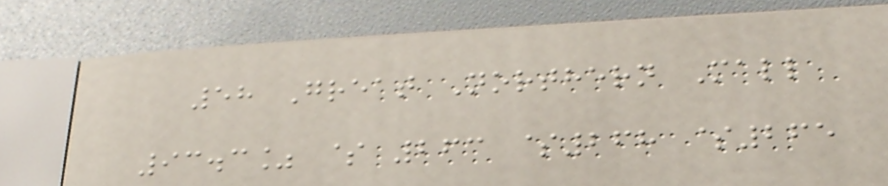58 Great Northern Mall
93.3% $ 263 $268 $265
